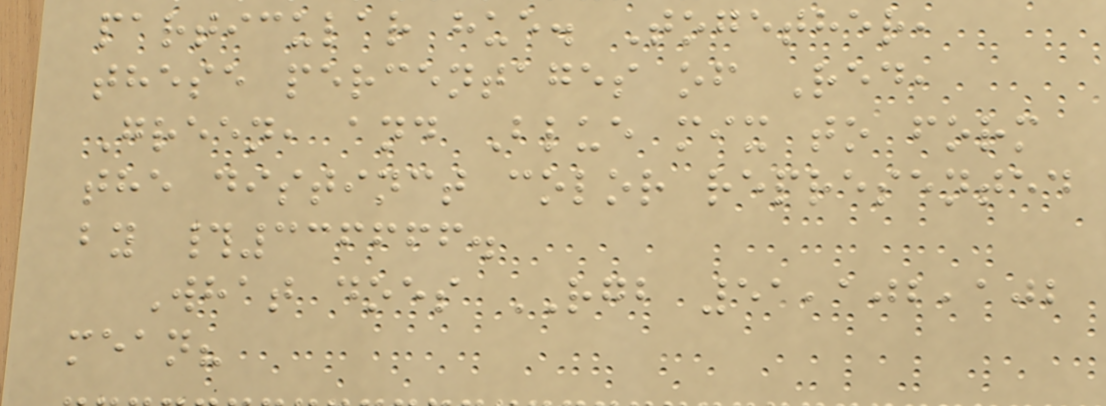particular hue. Together,
these percentages of Red,
Green, and Blue mix to form
the distinct color represented
by #336666.
What does RGB 51,102,102
mean?
